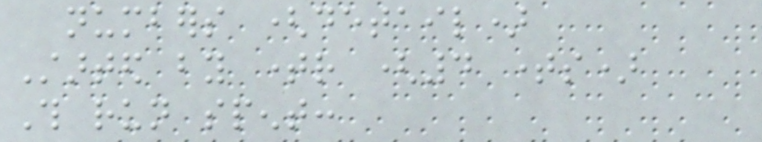numbers (detail)
Started by timer (4 times)
This run spent:
